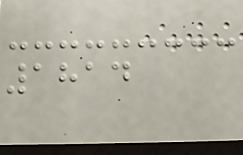1814
